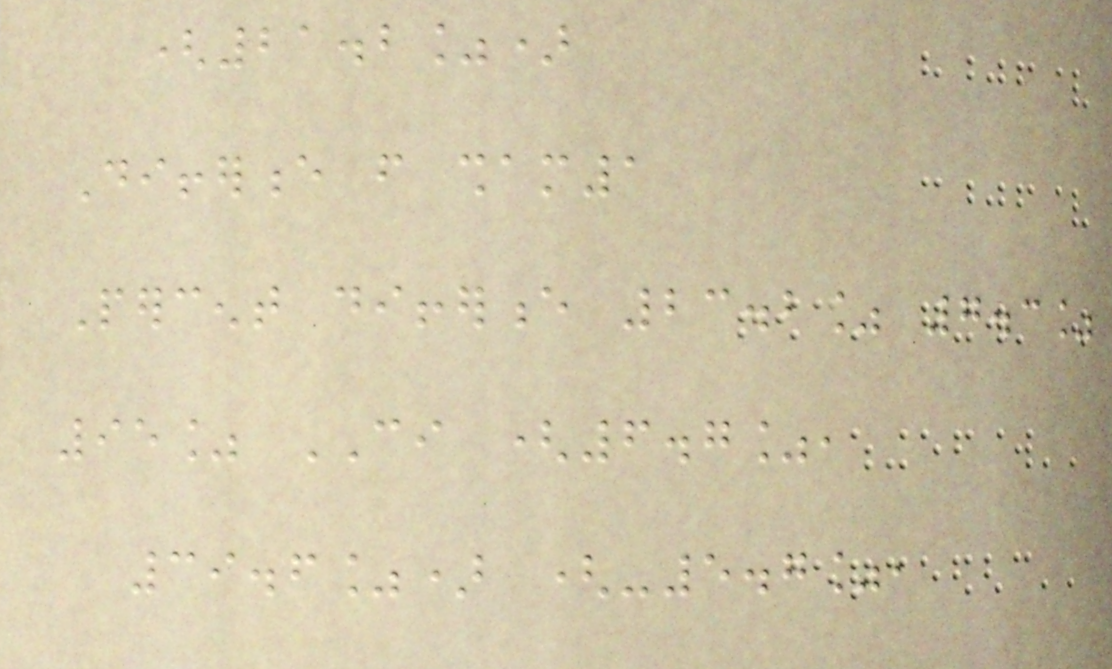(21.2%)
Difference from sham1
Percent difference 23.2% 7.3%
95% CI (6.7%,
39.6%) (-5.7%,
